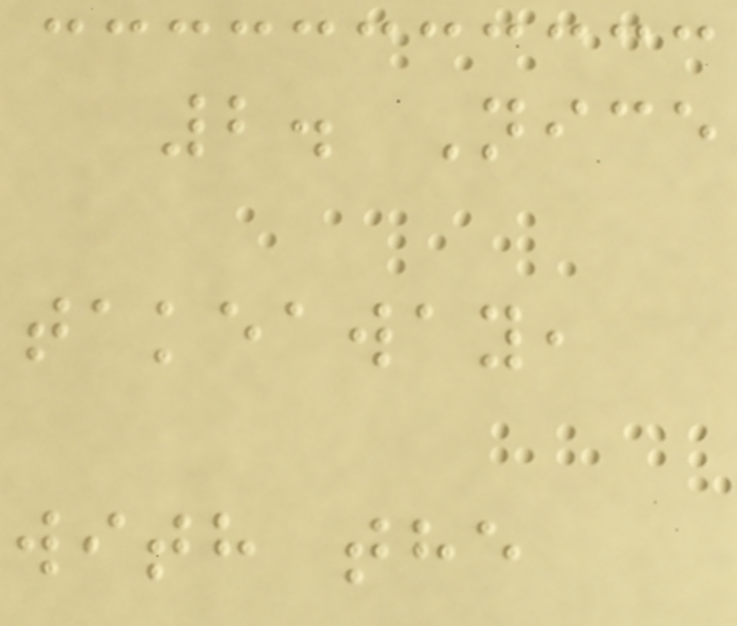2. Nice
takeaway,
with the
